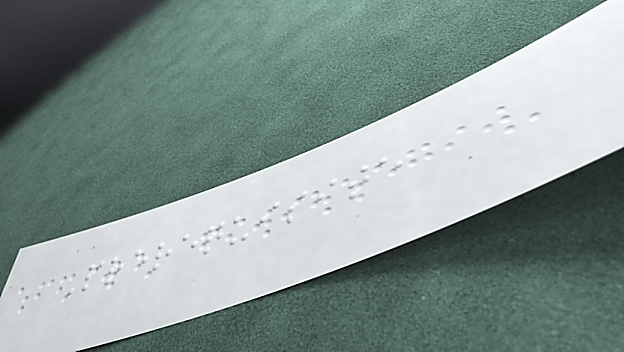Prerequisite
